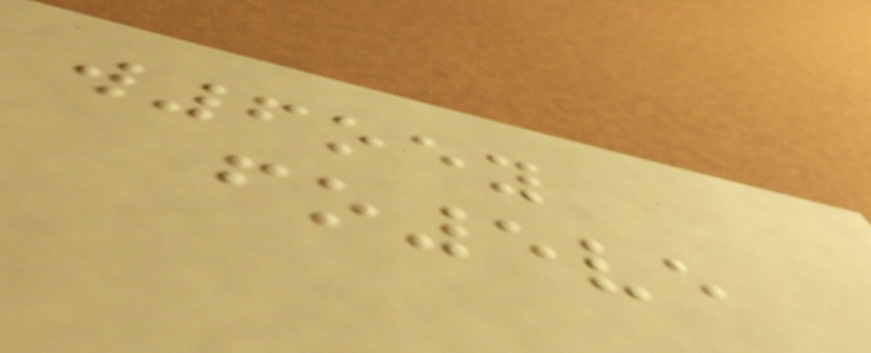w6oey
fo5ve
